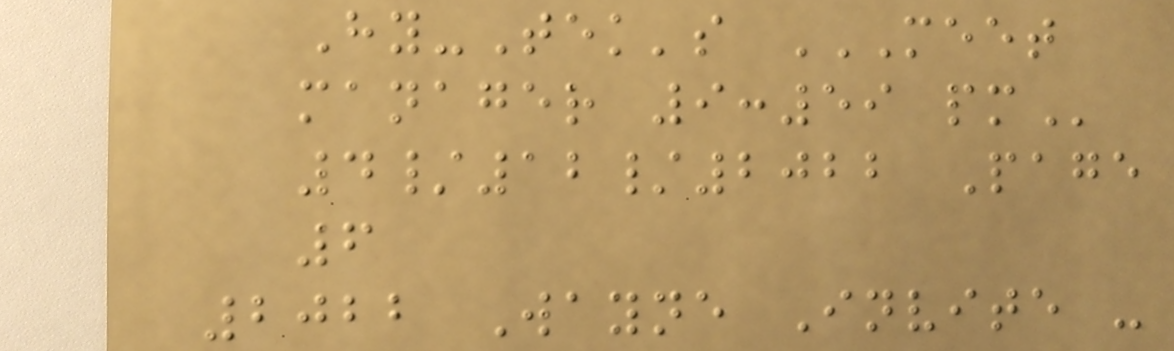Hy-Tek's MEET
MANAGER 9:59 PM
4/12/2022 Page
6
2022 Wayne Invite -
